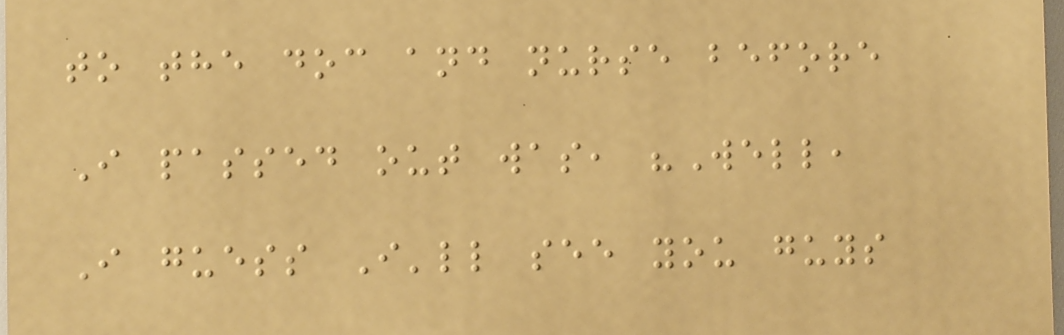to the doc and nurse before
I passed out was, "Well,
I guess I'll see you guys
